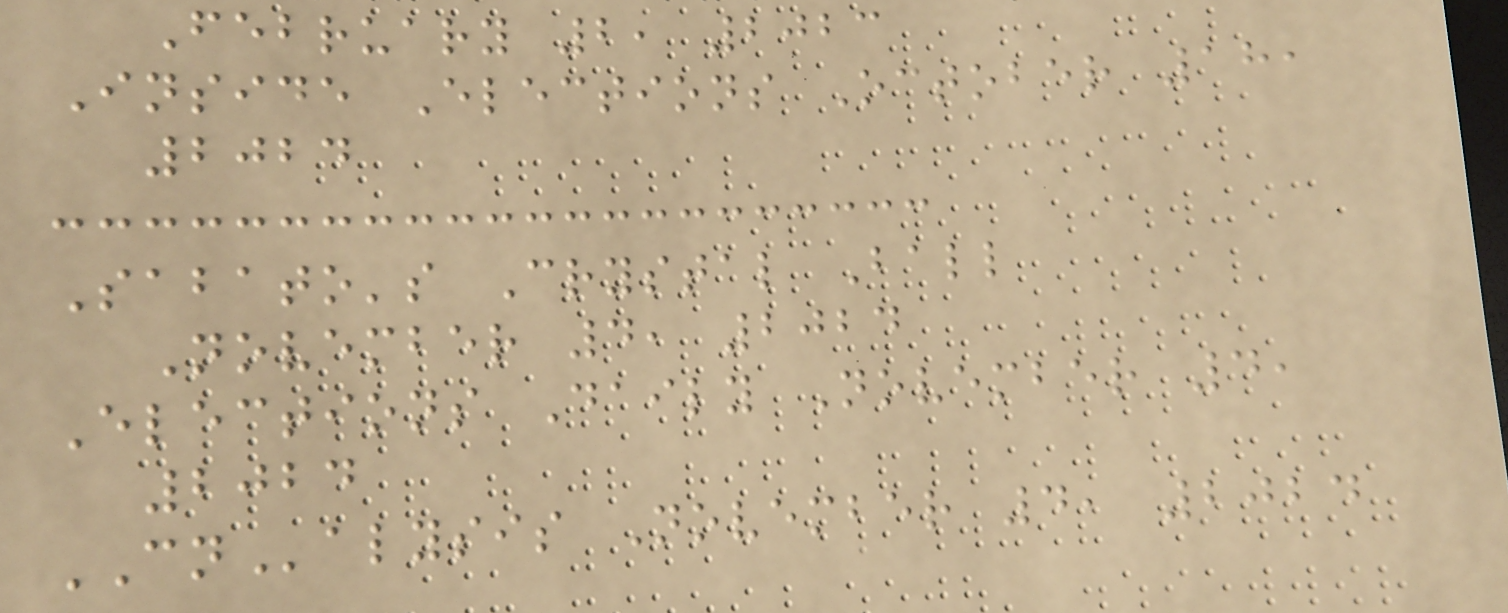February 2, 2023
Inside Elections October 18,
2024
Sabato's Crystal Ball
November 4, 2024
Elections Daily November 4,
2024
CNalysis November 4, 2024
